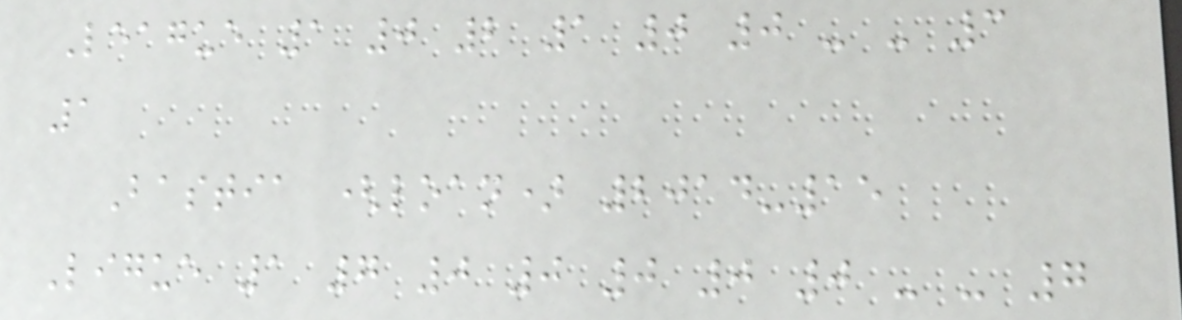League 1 0 2 1 0 0 - - 3
1
Bastia (loan) 2014-15
Ligue 1 7 0 0 0 0 0 - - 7
